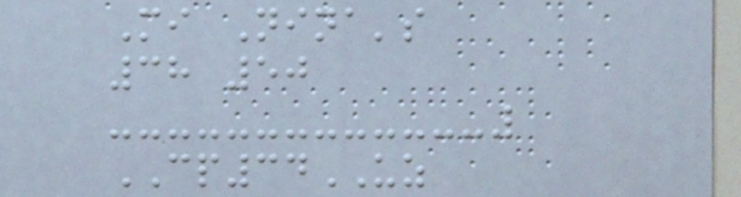Mi Nina's
38 50
CP34UZ
